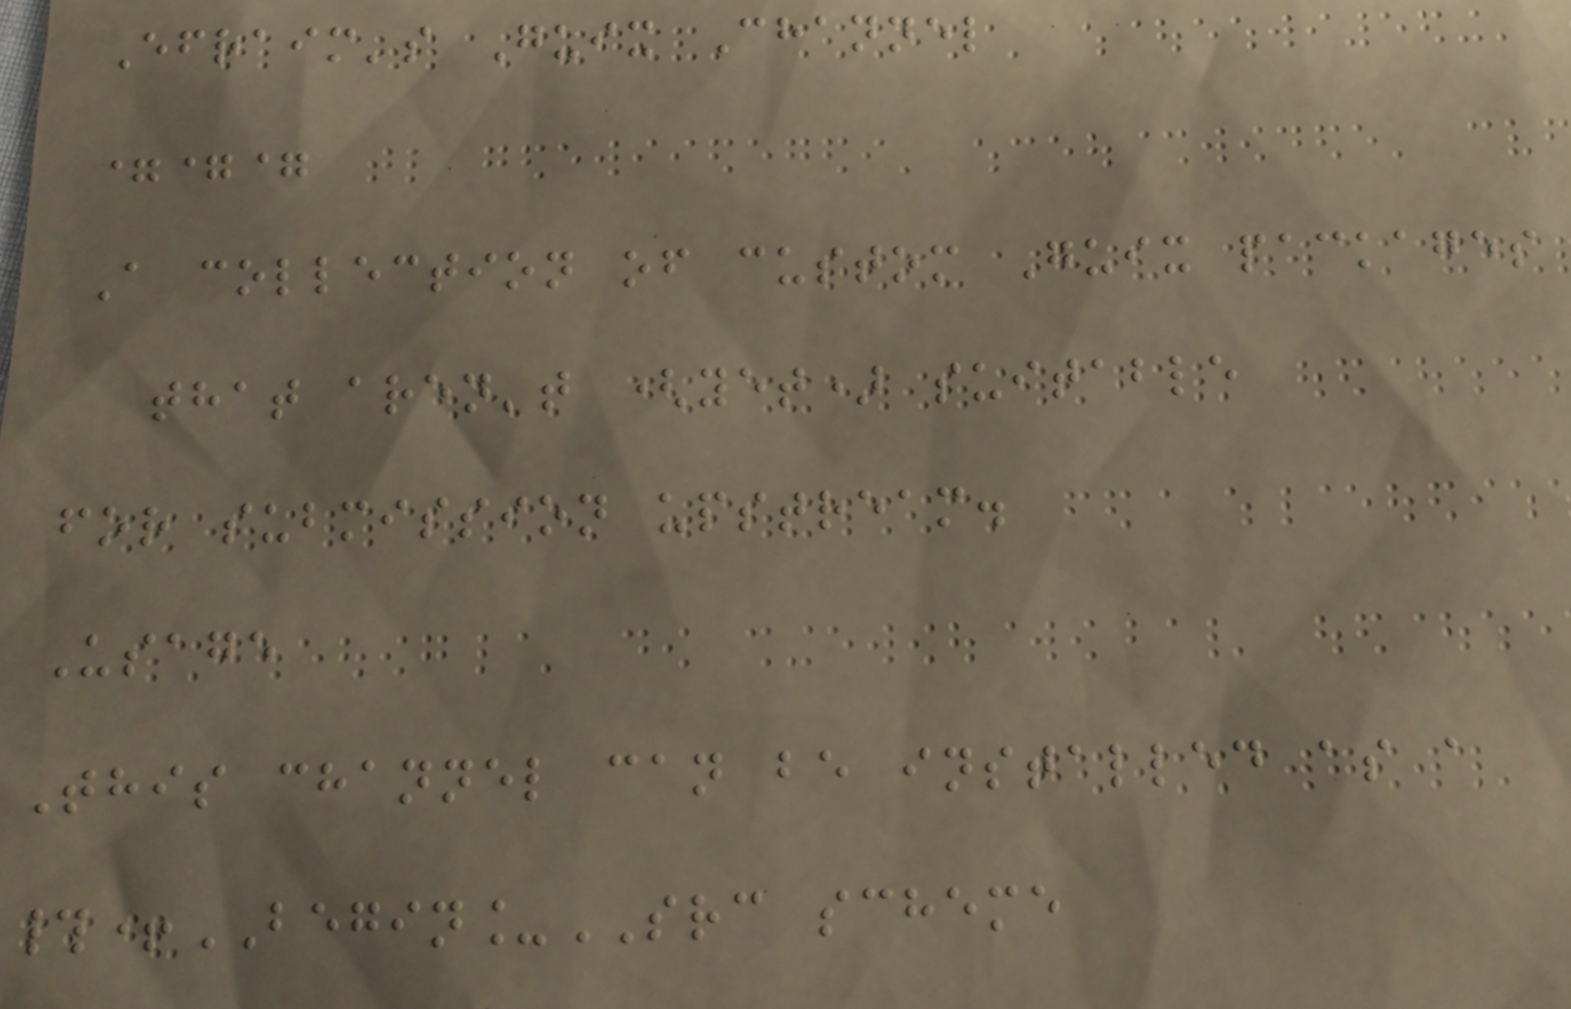Efraim's Guix Channel
===
A collection of custom Guix packages
that aren't (yet) suitable
for submission upstream.
Usage
This channel can be installed as a
#+BEGIN_SRC scheme
